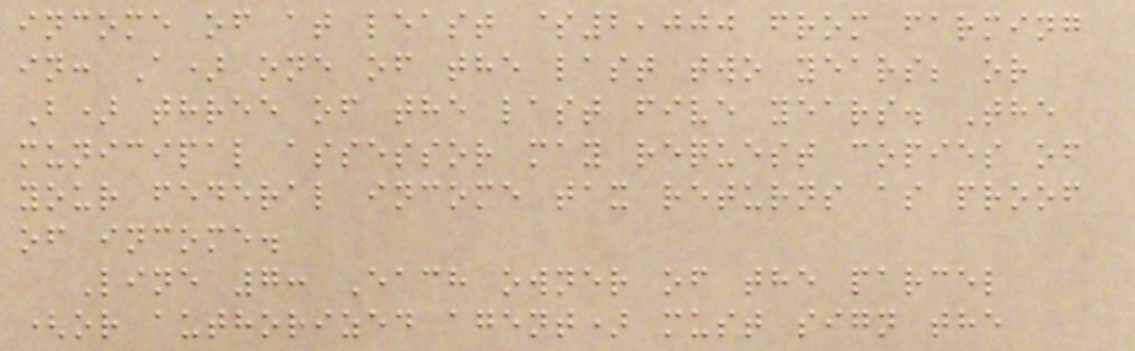income of at least $2,000 from farming
in: A) one of the last two years; or
B) three of the last five years. The
municipal assessor may request copies of
your federal income tax returns as proof
of income.
Line 7: Each owner of the parcel
(or authorized agent) must sign the
